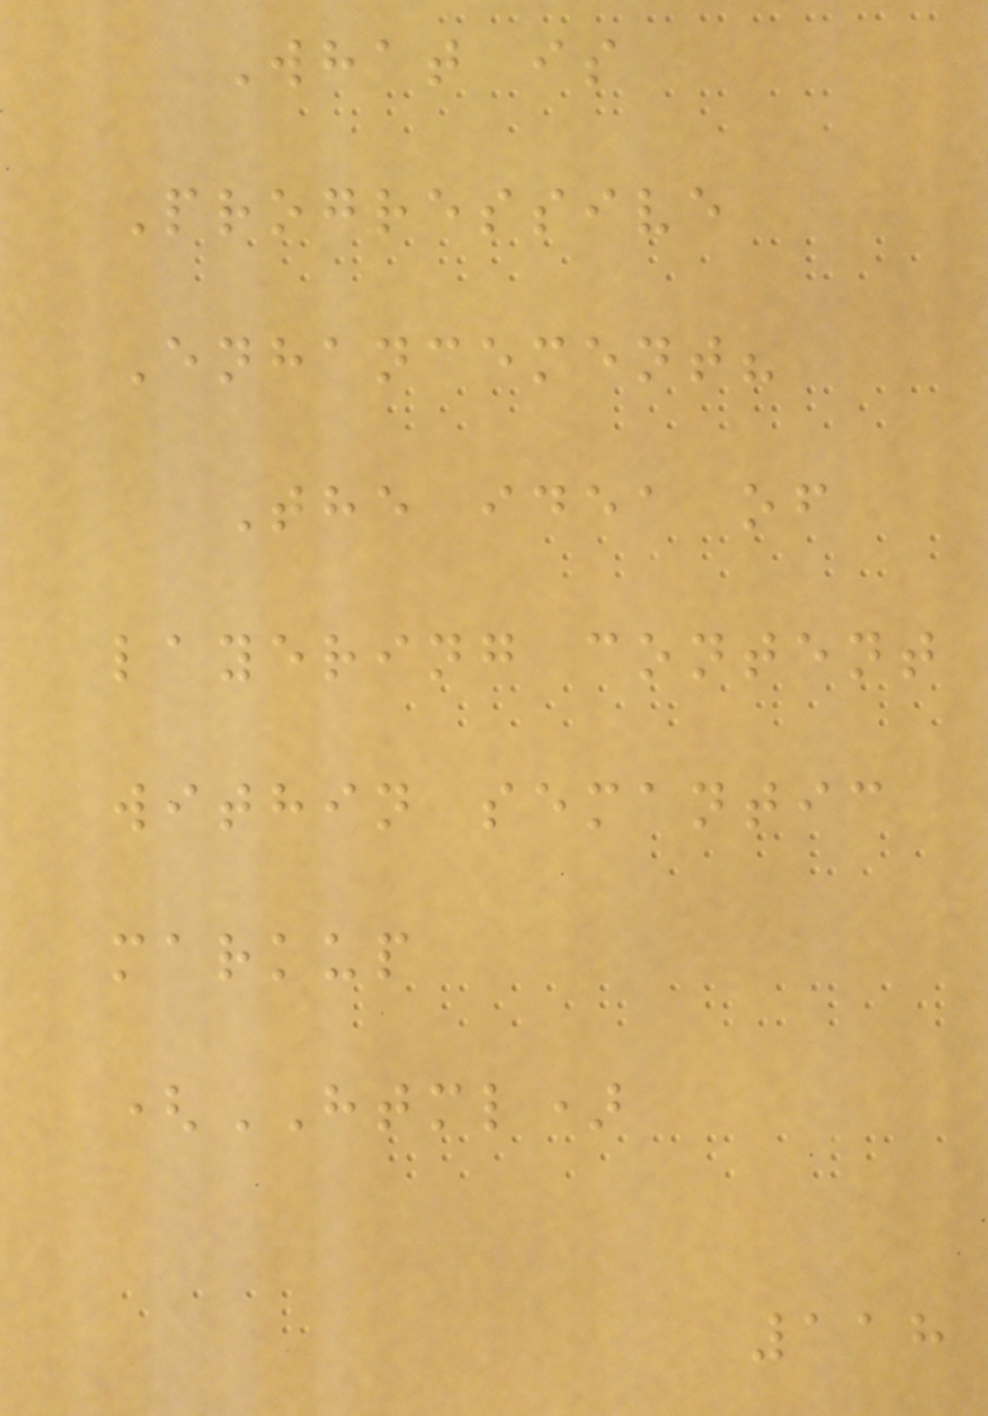What is
Progressive
Enhancement?
The idea of
layering content
within semantic
markup
(HTML)
118
